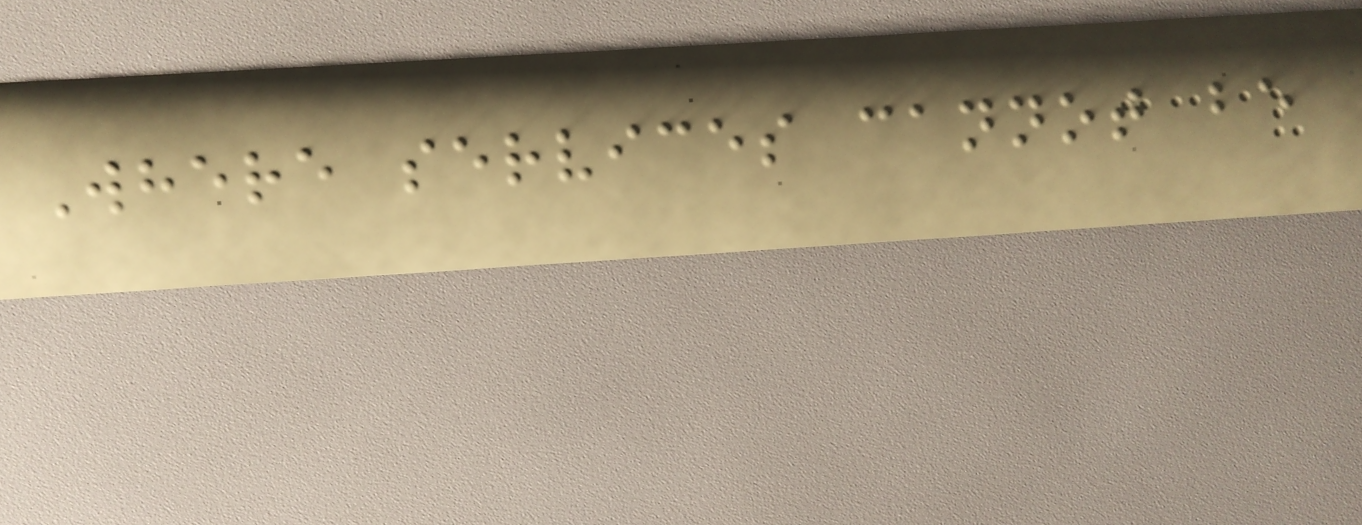Where services cannot be
